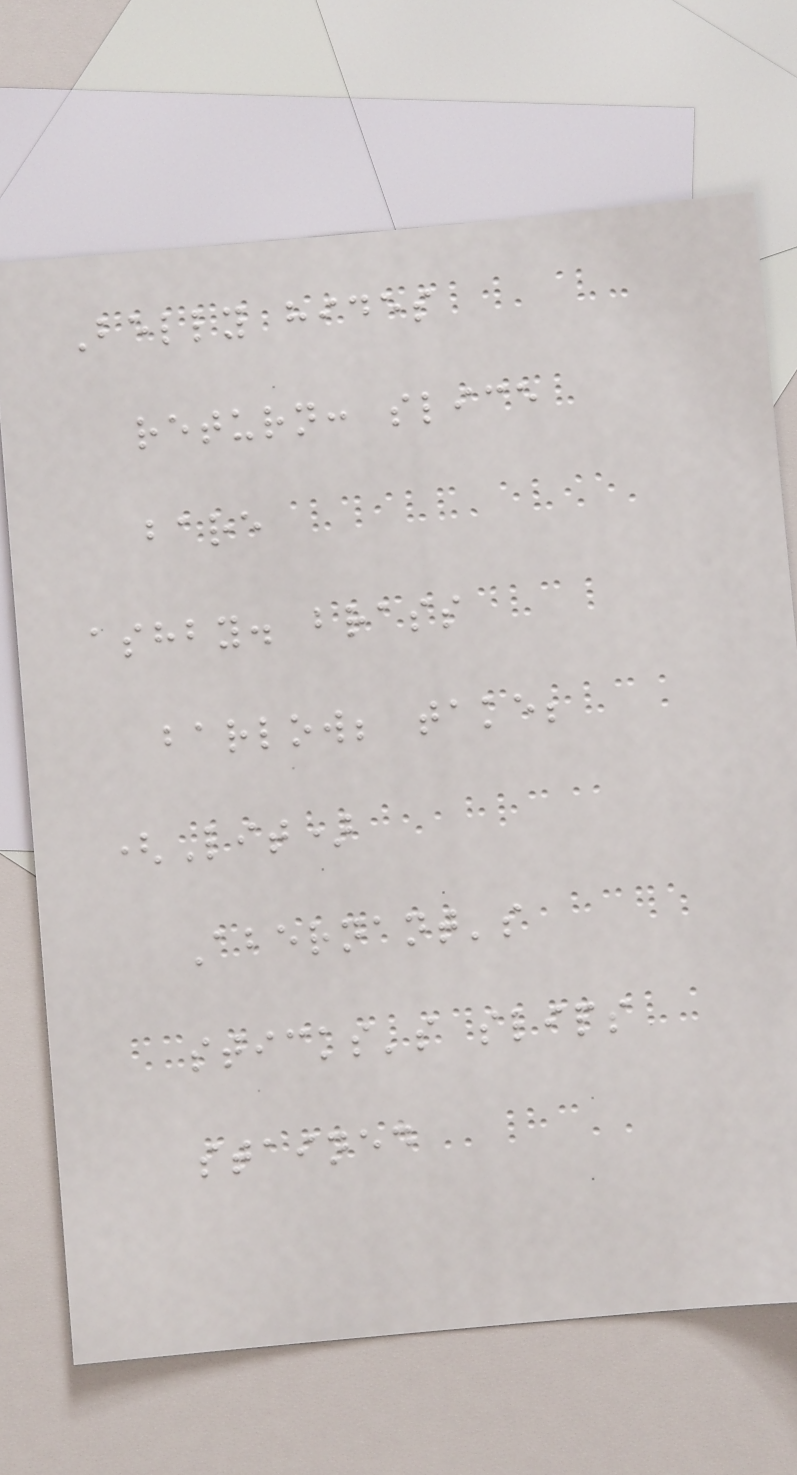Belly hides
return: slice
bare
ashby. brass
barlow; take;
(Lit)
Abernant's
sticks's slips
stained
